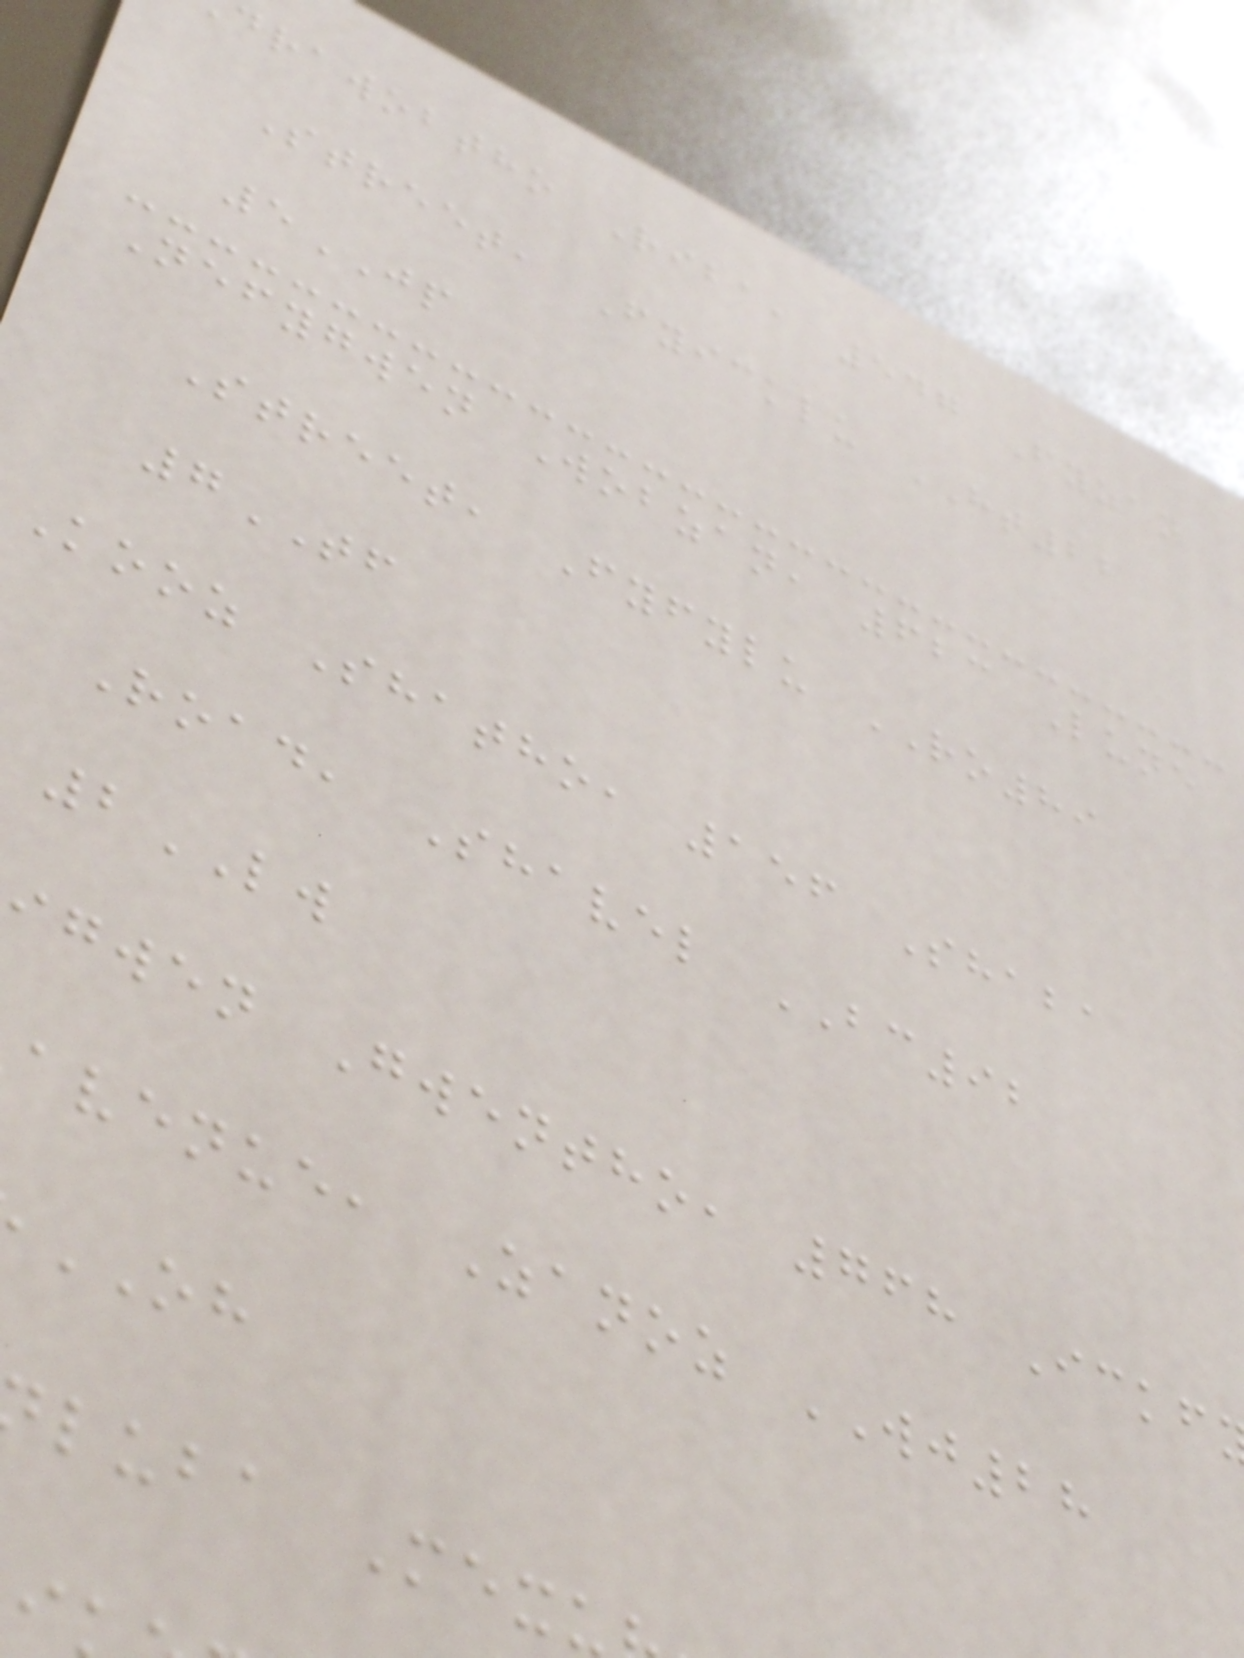drawobtho Riba, 547 Fyzan
Street, Fyicklu HT22
5JP
Nefygwen Wobzan, 623 Lune
Street, Fyfylu RO89
7TF
Kooz Shatho, 156 Shaba
Road, Shavel BC92
2LW
igwen Gwentho, 768 Ickf
avenue, Zanoz WJ28
OH
luba Mex
